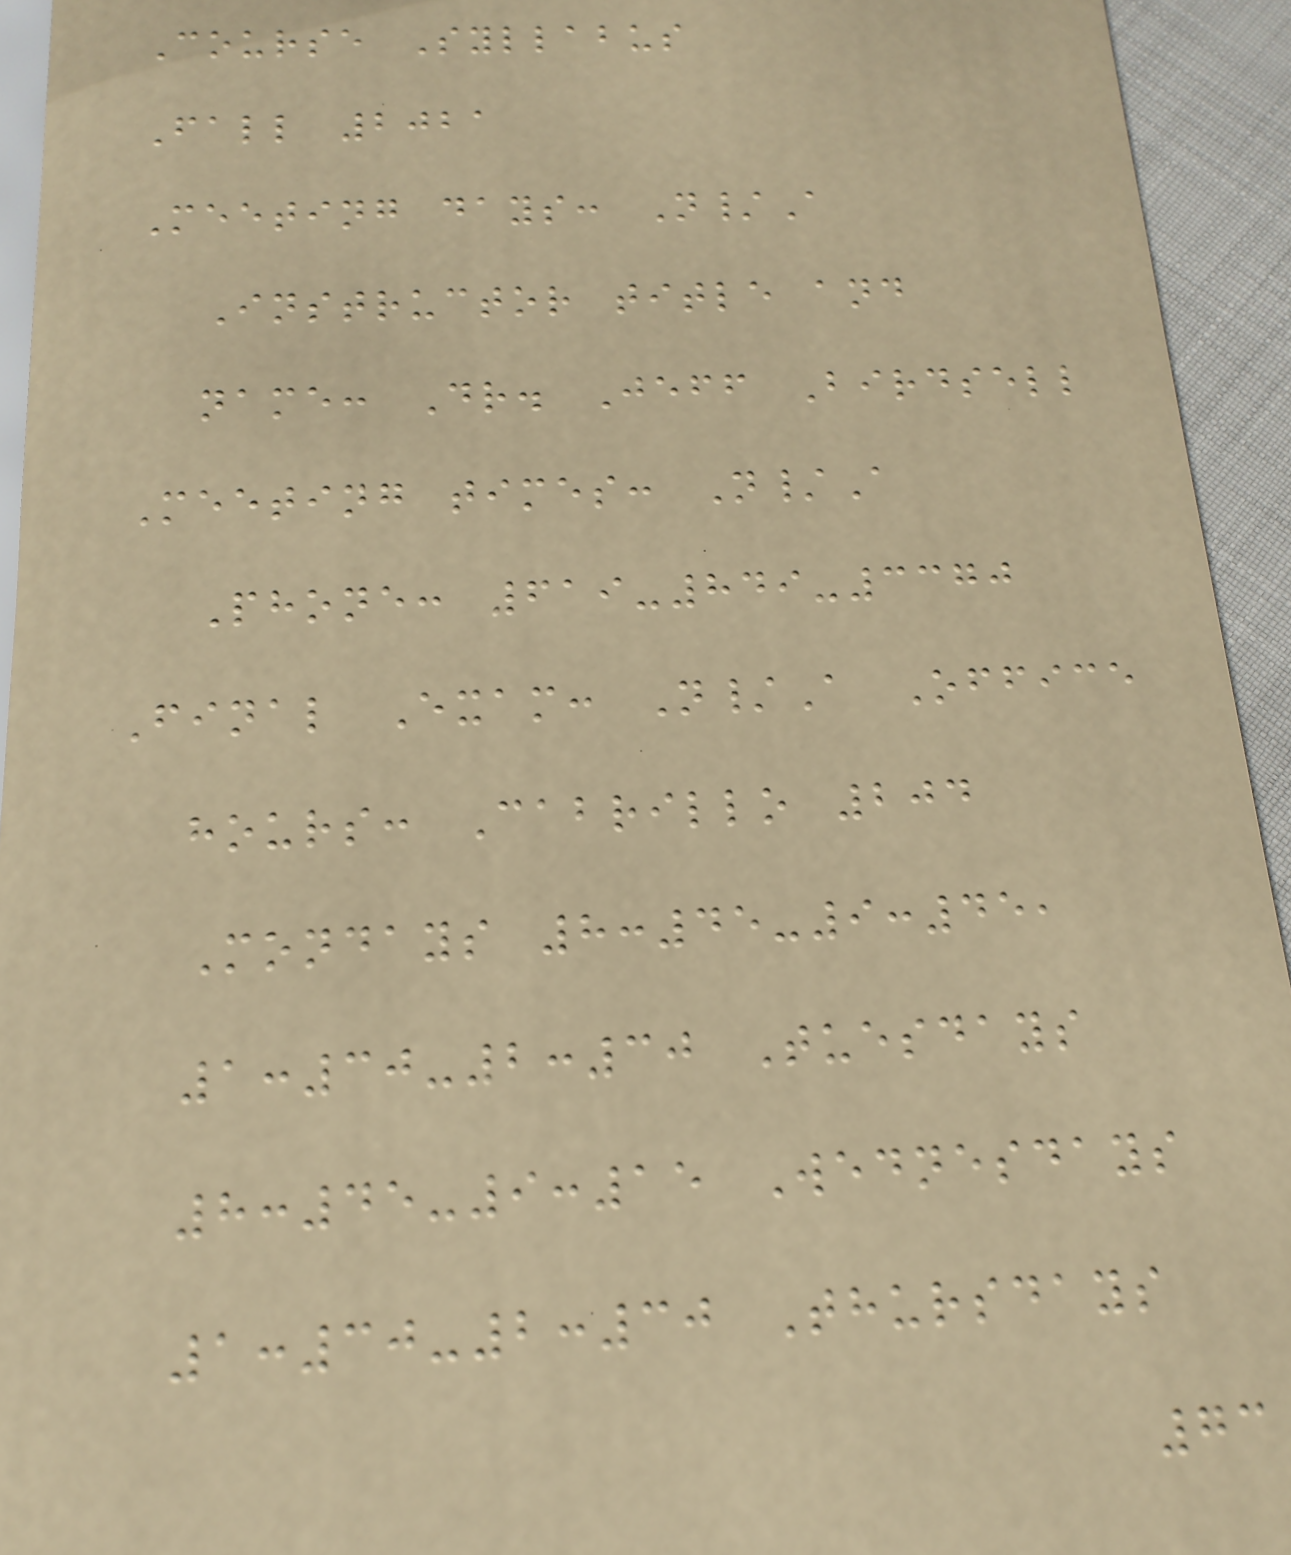Course Syllabus
Fall 2021
Meeting days: N/A
Instructor title and
name: Dr. Jeff Birdsell
Meeting times: N/A
Phone: 619-849-3370
Final Exam: N/A Office
hours: Cabrillo 204
Mondays 8:45-9:45,
1:30-2:30 Tuesdays
8:45-9:15 Wednesdays
1:30-2:30 Thursdays
73
